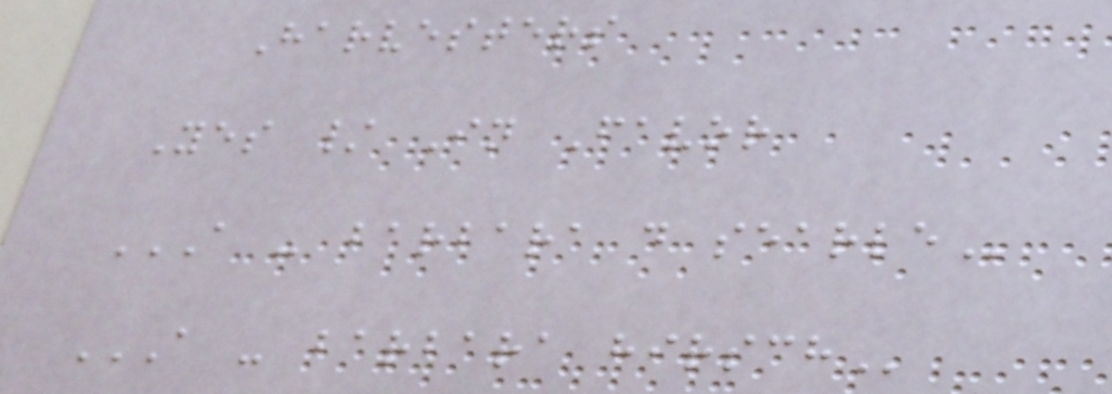Harvesters
Yes / In Favor
A - BARBARA D SEARLE
A - BARBARA HIRSCH
